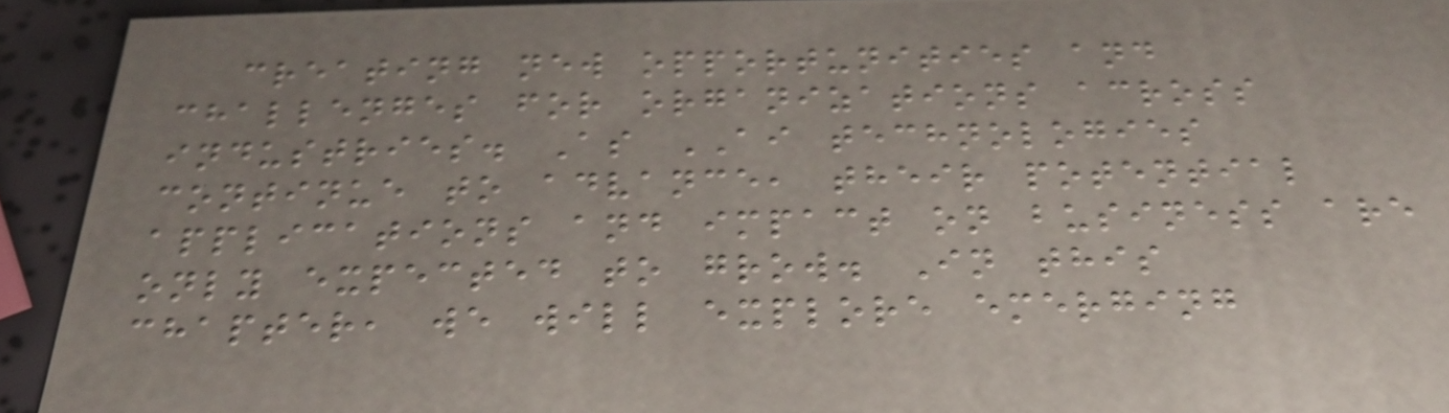creating new opportunities and
challenges for organizations across
industries. As AI technologies
continue to advance, their potential
applications and impact on business are
only expected to grow. In this
chapter, we will explore emerging
